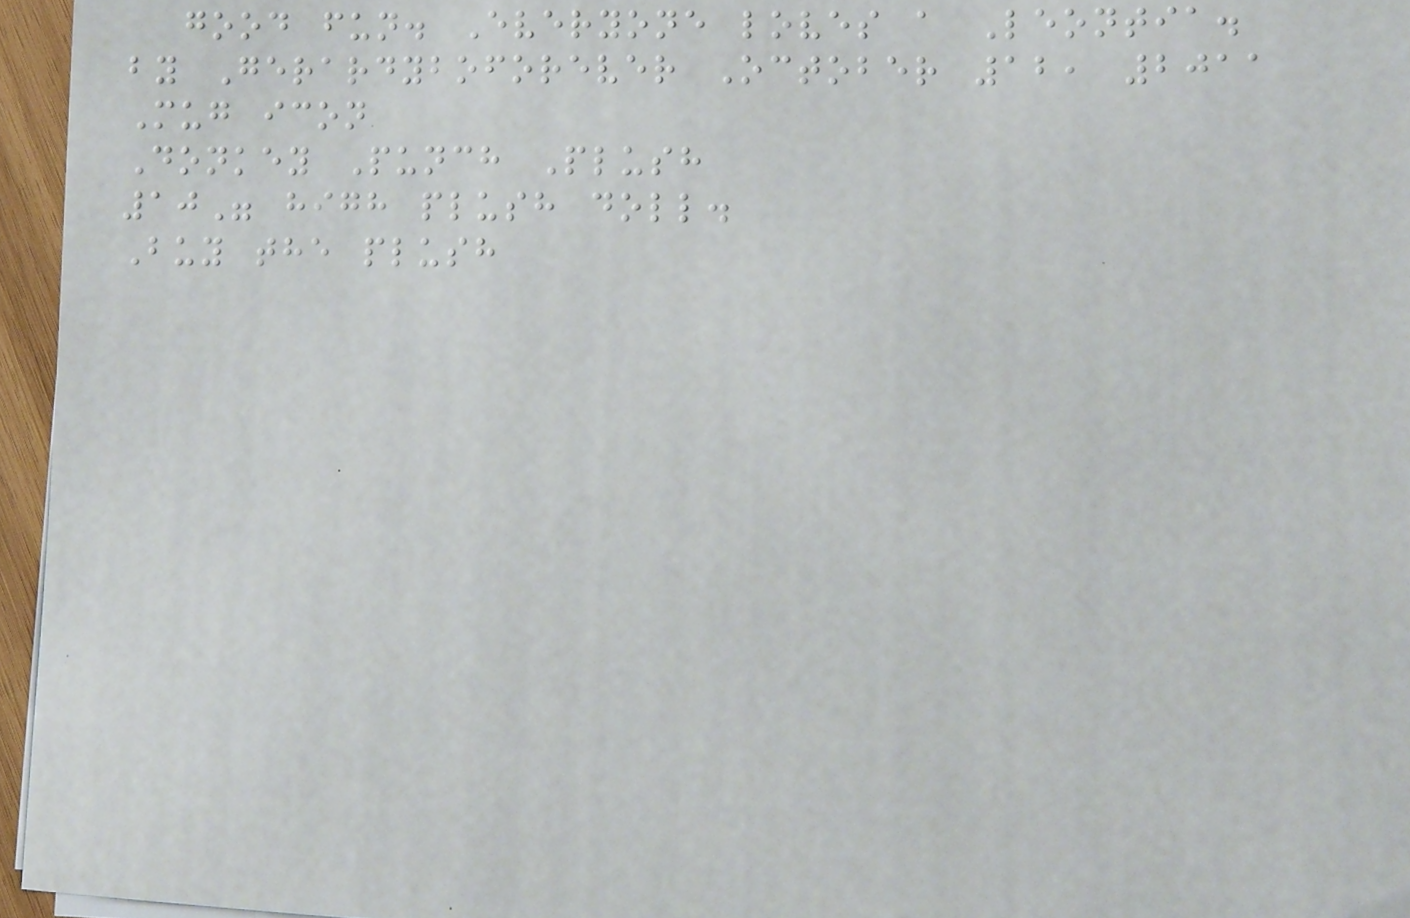good fun. Everyone loves a Leontia.
by Gerardyboforever October 12, 2011
Mug icon
Donkey Punch Plush
10" high plush doll.
Buy the plush
